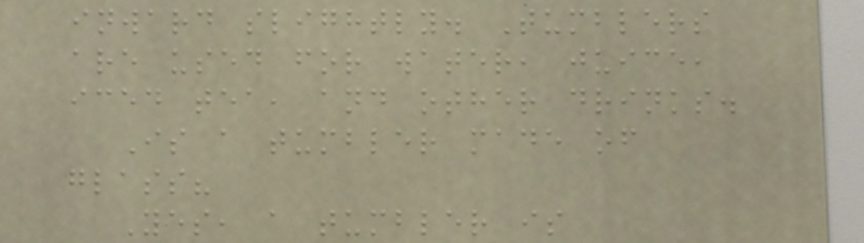inward slightly. Tumblers
are used for water, juice,
iced tea, and other drinks.
Is a tumbler made of
glass?
Yes, a tumbler is
